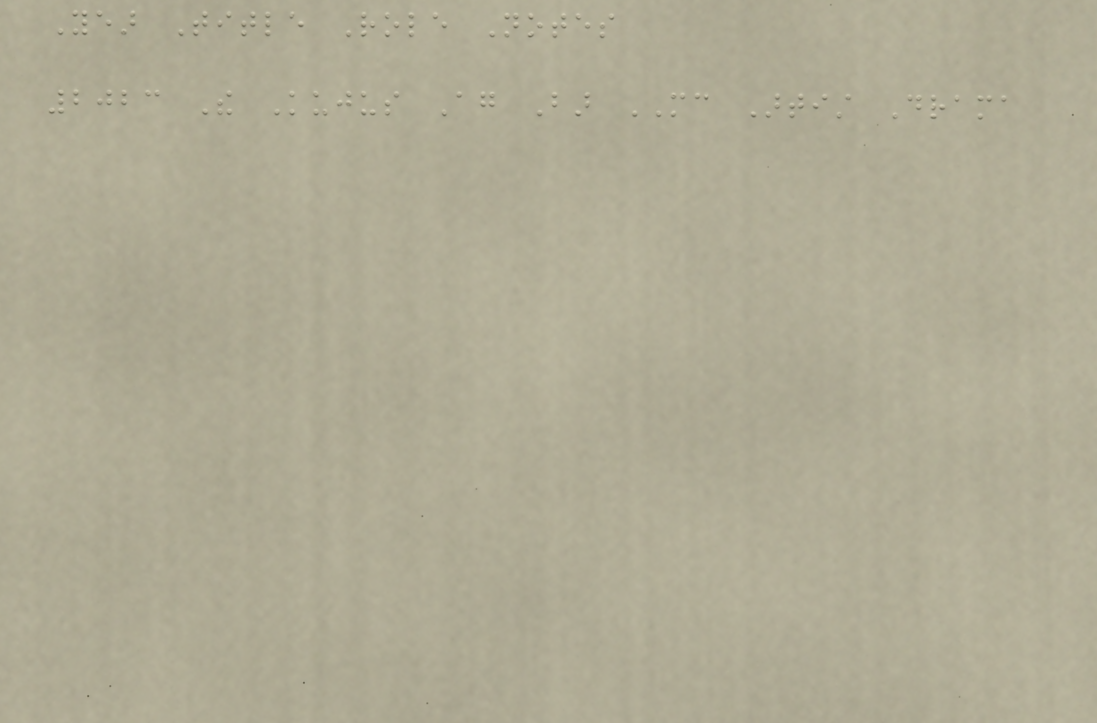Year Title Role Notes
2023 The Kujus Again Bar MC Artist Drama
